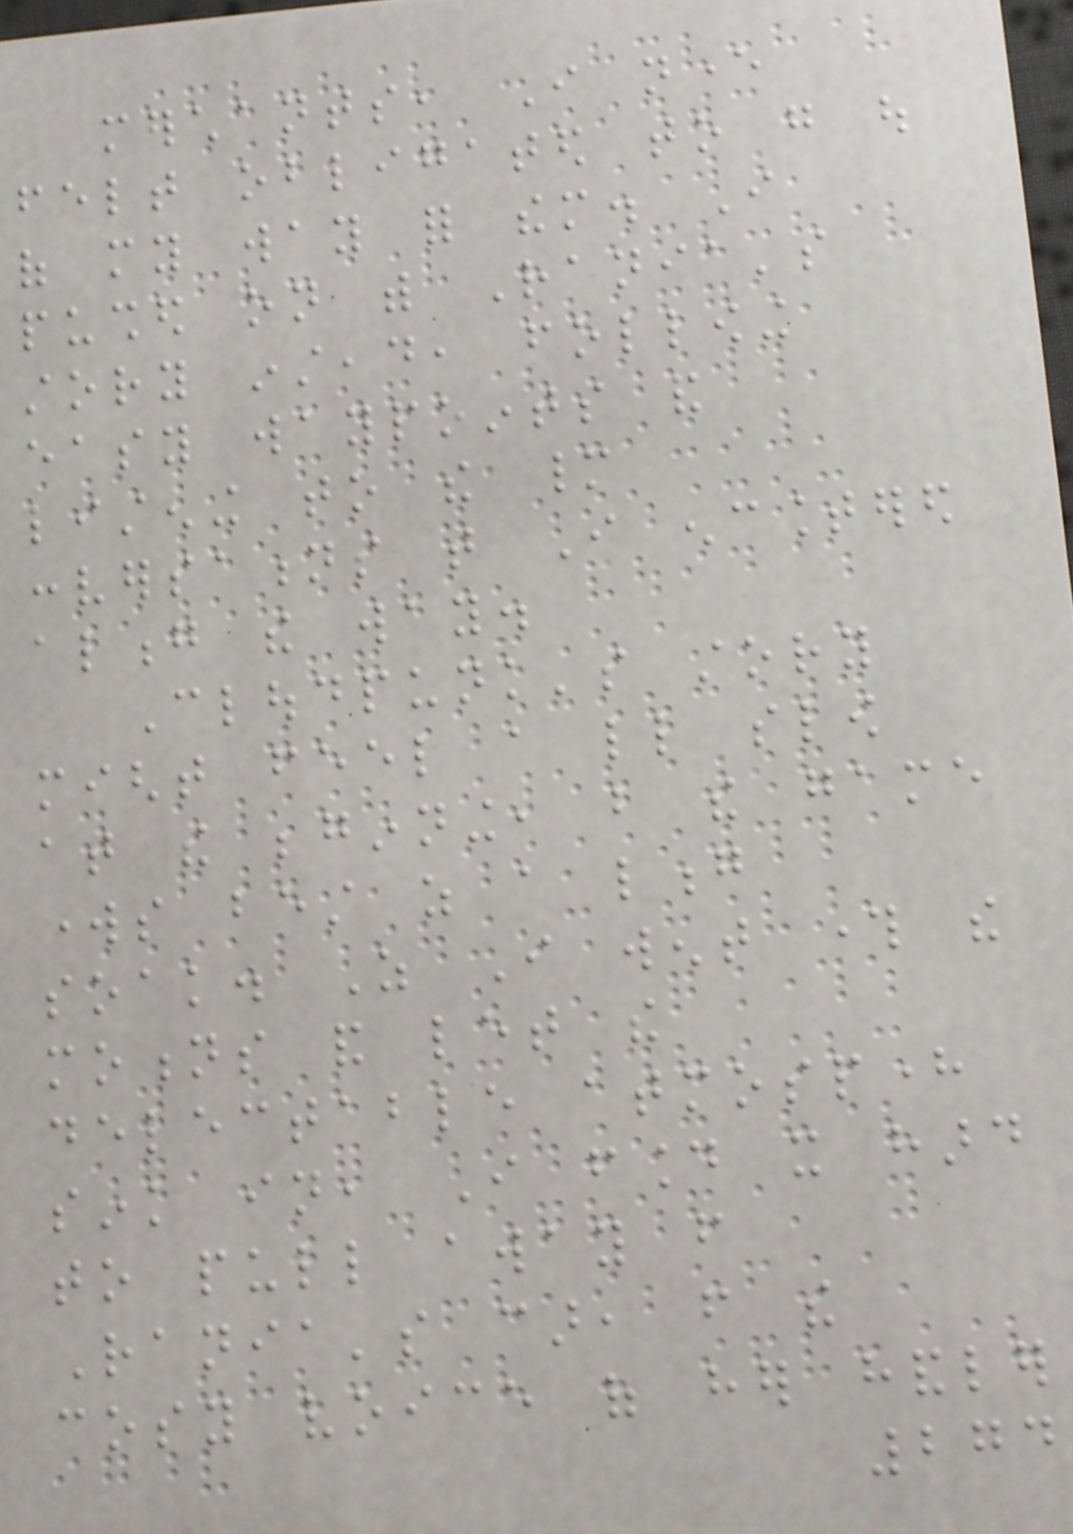merchants, I never
felt obligated to go out
of my way for them. I
pushed on with Rania's
story instead, following
easy waypoints and
listening to the many
conversations that I encountered
along the way.
Cloudpunk's story
might feel a little slow
at the beginning, but the game
works best as a long
soak. As I went through the
motions and let the
delectable atmosphere
sink in, I found it hard
to pull away from
Rania's car, from the
cosy voice of her handler
274
